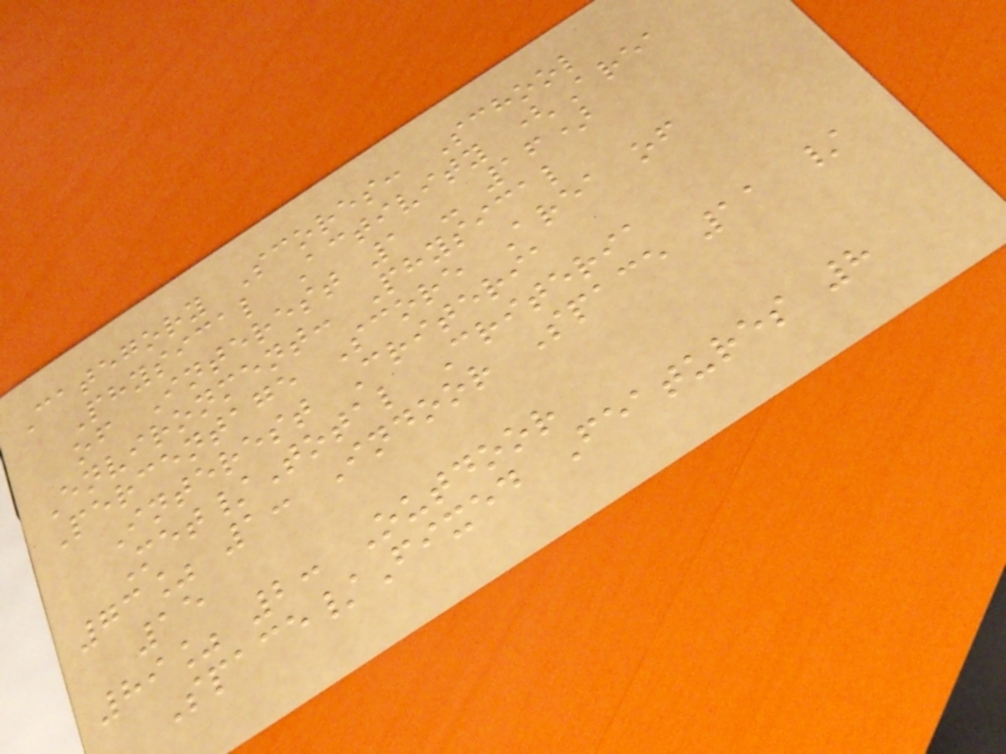Category Scores: School
Physical Activity (Area
of Interest 1 - 16)
Environment: Physical
Percentage Score Area of
Interest Criteria
Met/Total Criteria
73% 1: Indoor Space 11 /
15
89% 2: Outdoor
Space/Fixed Features 8
